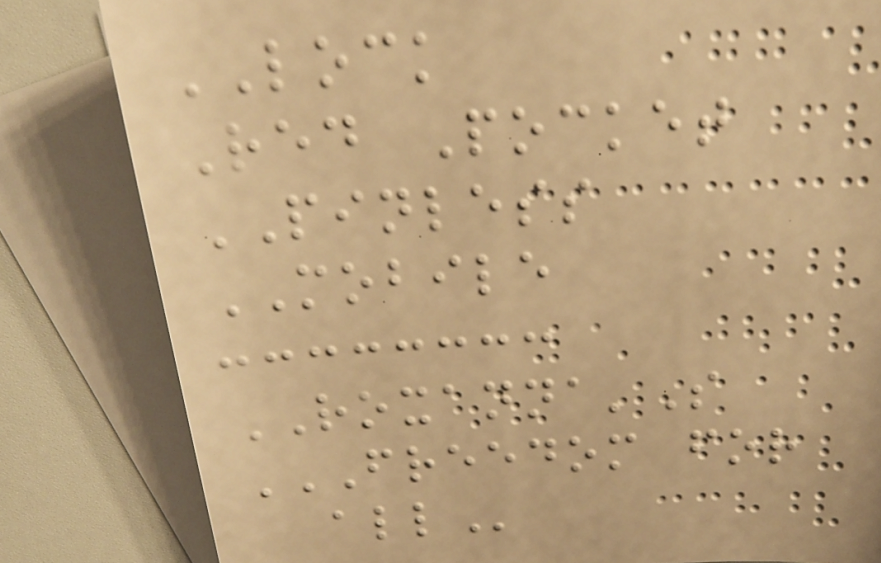LOCK
Red Pocket
PINLESS
MOBILE
ROXANNA'S
FREEDOM FOR
ALL
